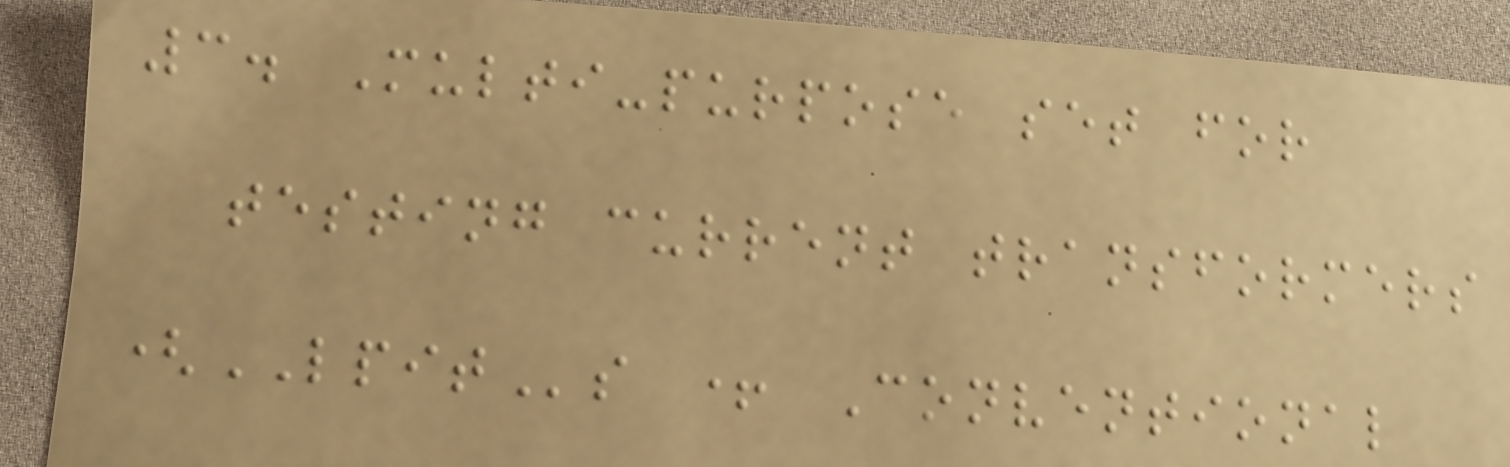3. Multi-purpose set for
testing current transformers
(LPITs + Conventional
